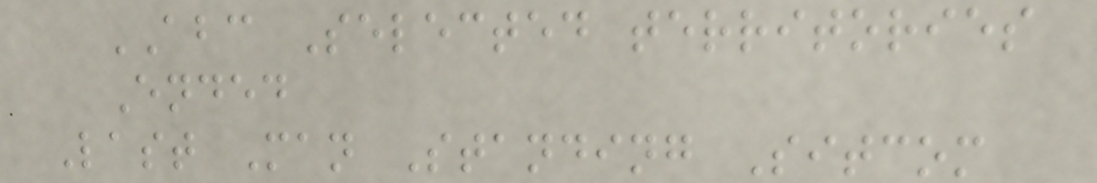ABC Selected territories
Ended
Last Man Standing Sitcom
